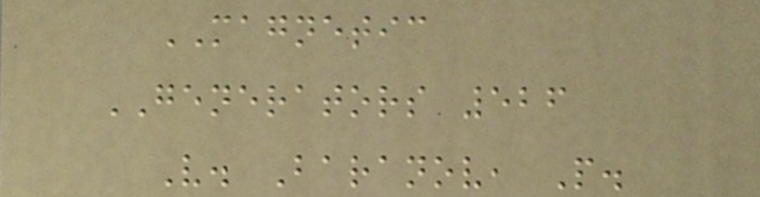MAGNETIC
GENERATORS 526
V. Baranov, P.
